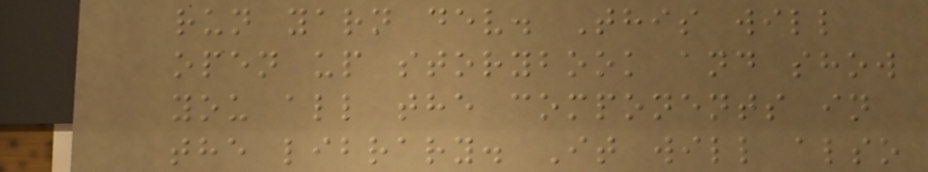run yarn dev. This will
open up storybook and show
you all the components in
the library. It will also
